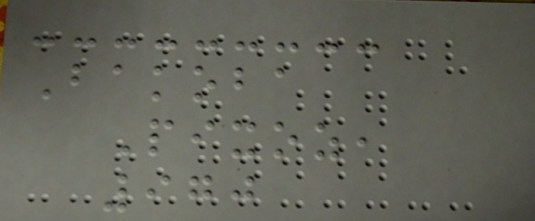Bakoba
Pixoz,
970
